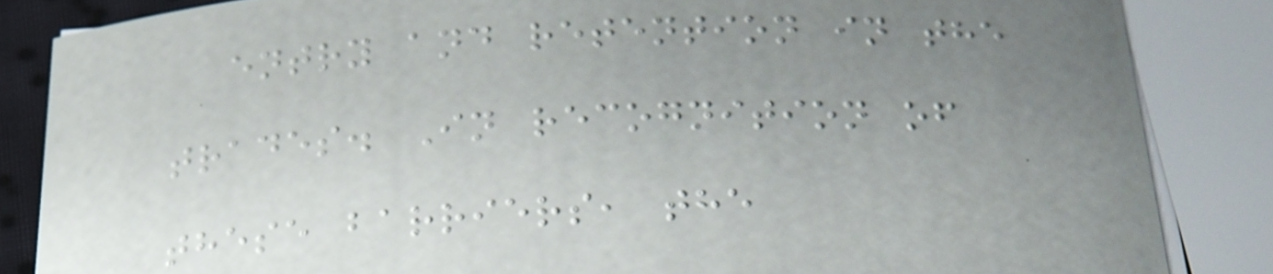entry and retention in the
trades. In recognition of
these barriers, the
